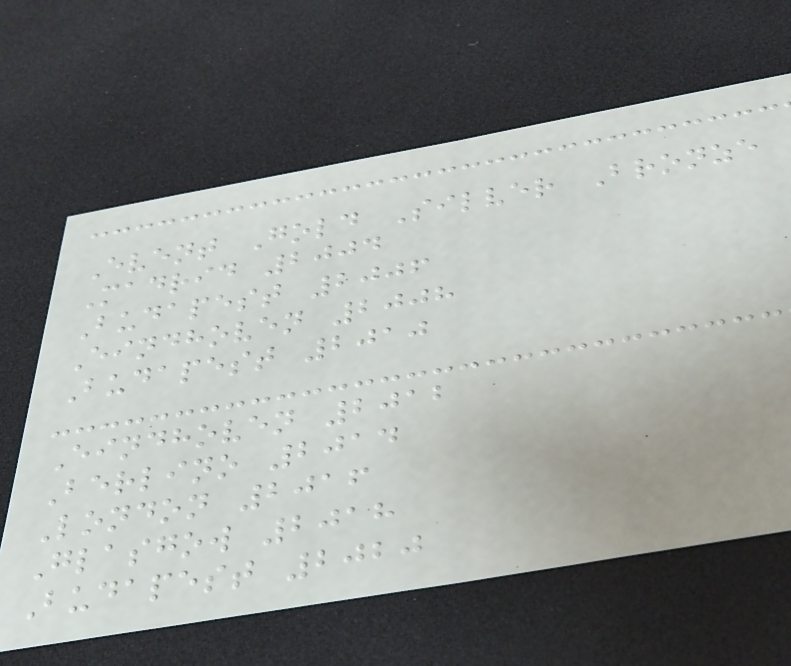Event Gold Silver Bronze
Madrid 2004
Budapest 2006
Eindhoven 2008
Budapest 2010
Eindhoven 2012
Berlino 2014
London 2016
Glasgow 2018
Budapest 2020
